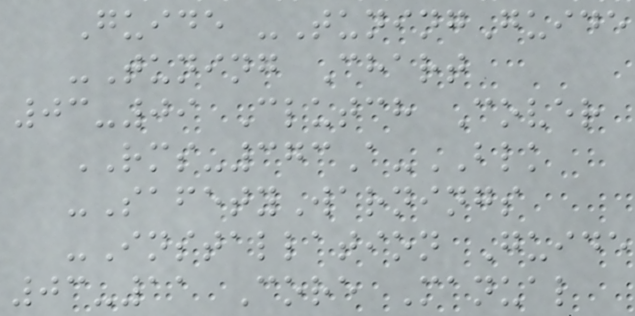Guide -TuningGuide
-Tuning Chart
03-09 Clutch Cover
RMS-373A-BLK
-SafetyWarnings
-Installation Guide
03-11 Core Manual
